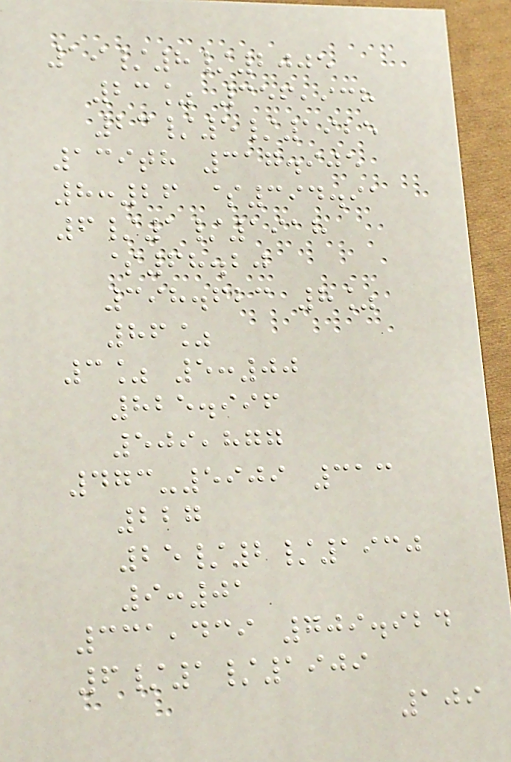19/8/2005
23% 356,938
23/5/1925
139th 317.905
8:26 $394.91
6/1/1918
$68.20
398.623 8%
86%
3% 5:00
825.996
509,877
473-5909 313
227
25/2/1930
9:01
331,439 709.924
6/1/1909
109
